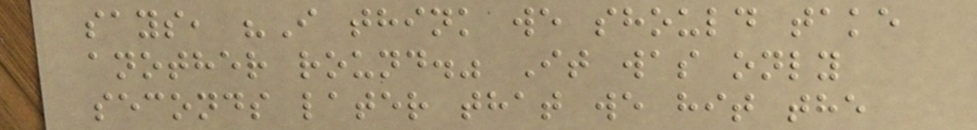says, "I think we should take
another round." It was only
seconds later that we hit the
